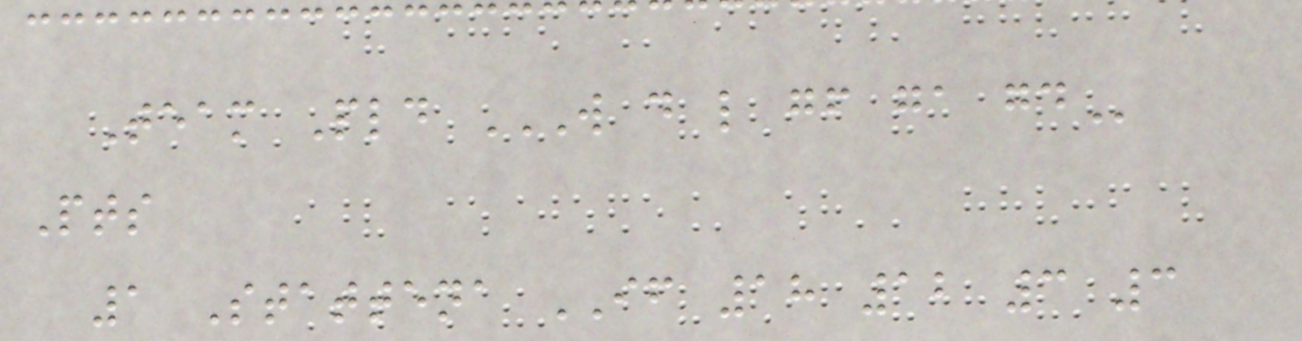Team Pld W D L GF GA GD
Pts
1 Stattena IF 18 12 3 3
